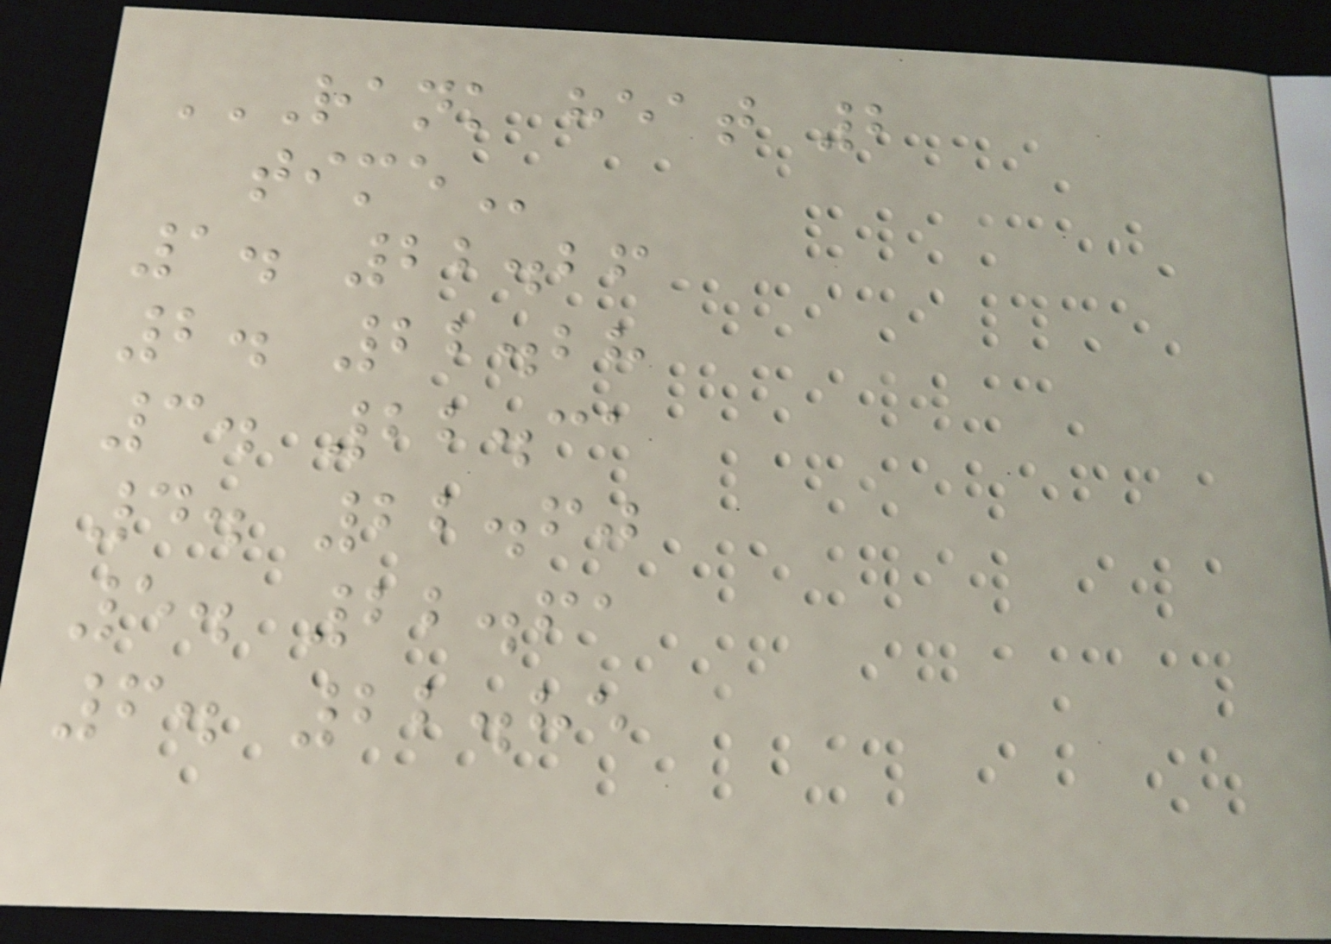RANK HEAT 2
TIME
1. 22.26
2. 22.28
3. 22.31
4. 22.60
5. 22.61
6. 22.85
